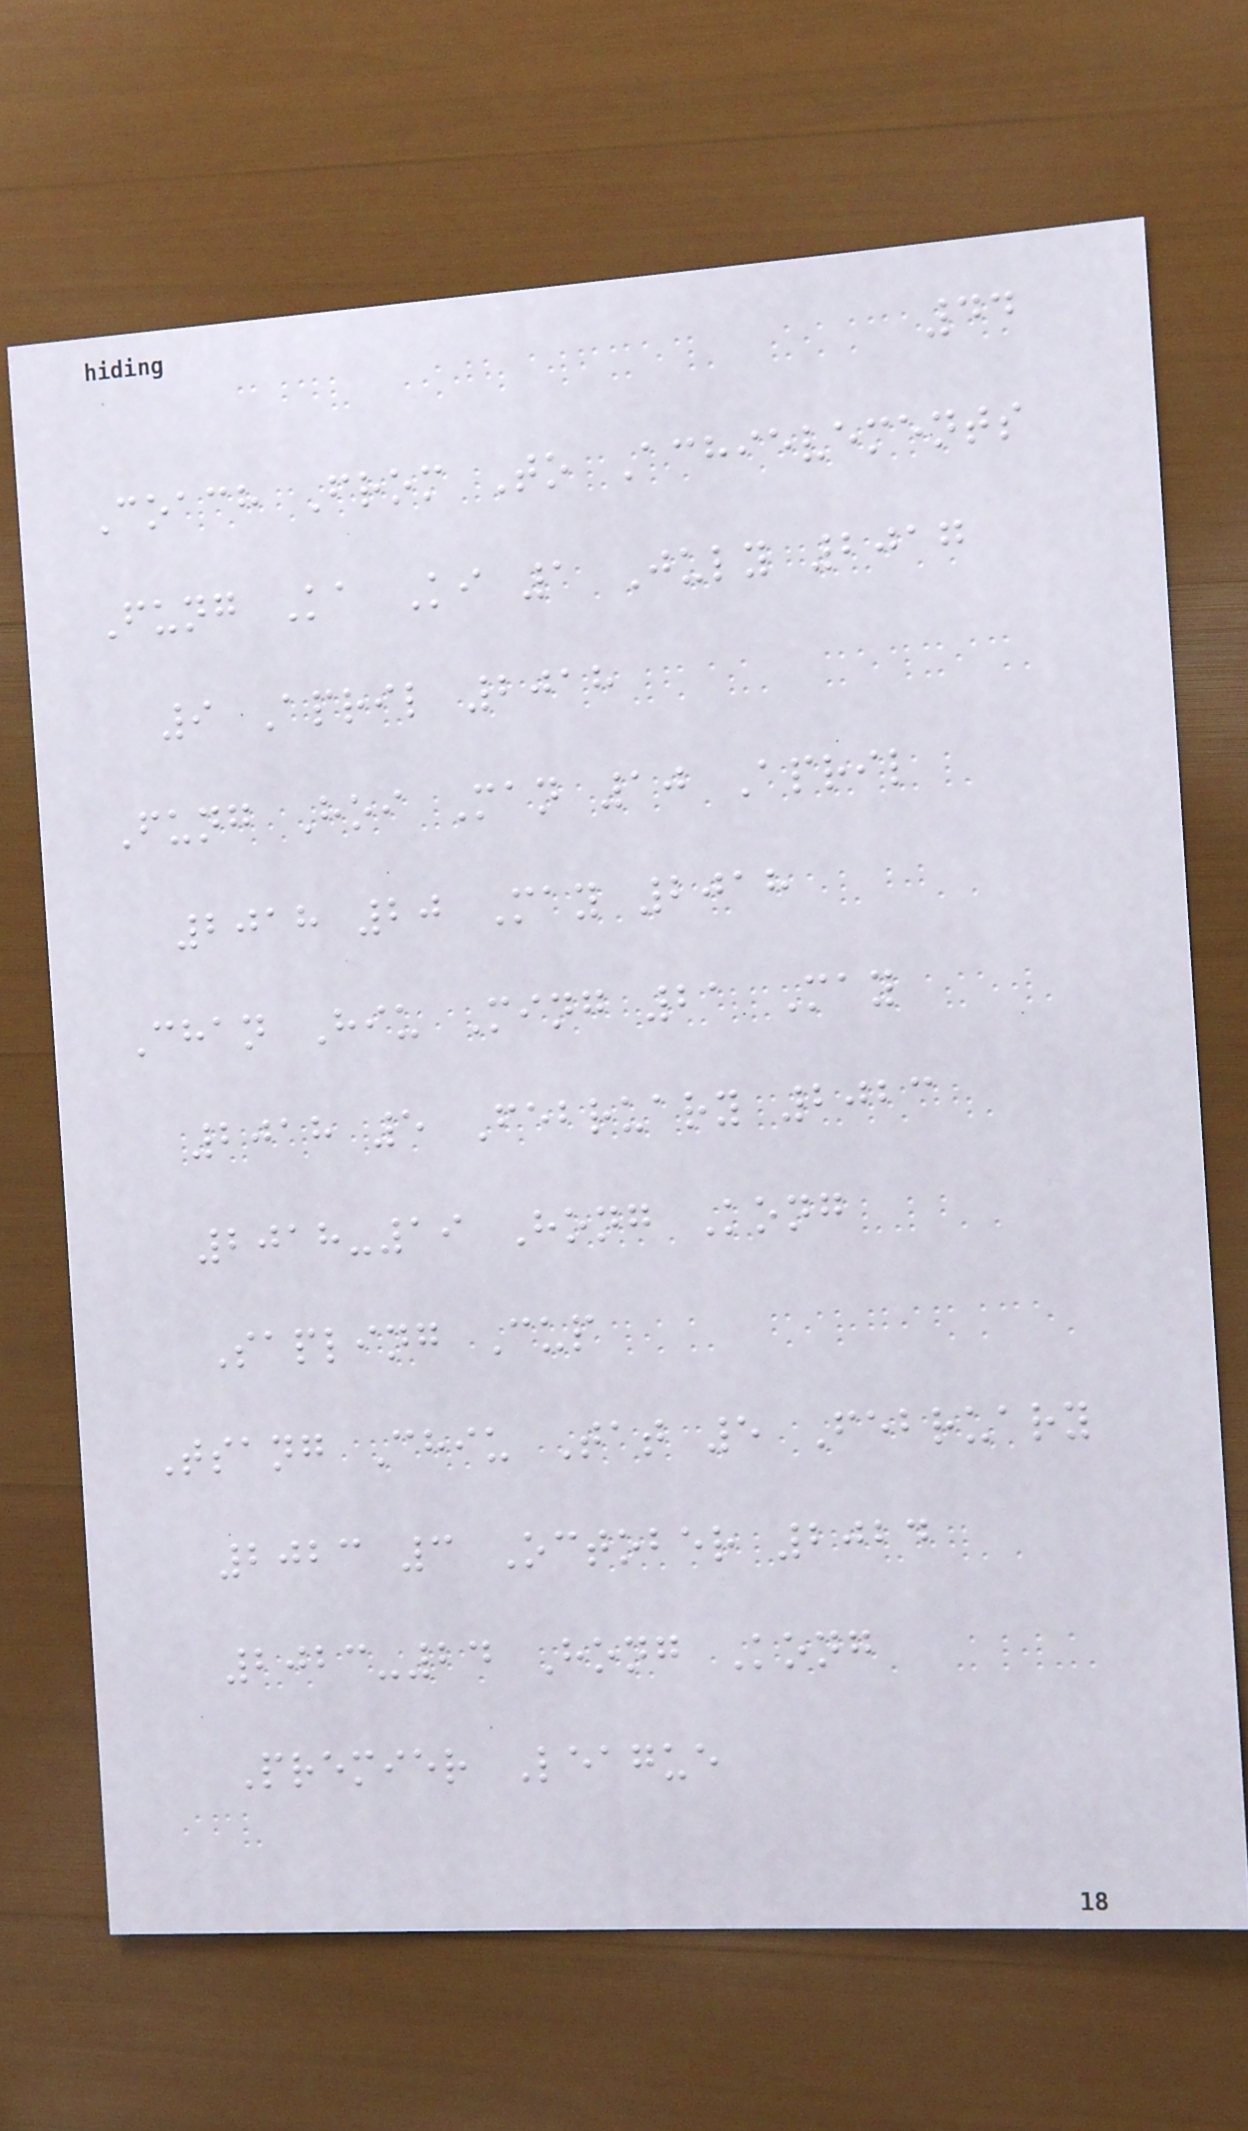44
Coach From To Achievements
Fung Ka Ki 1 July 2017
9 April 2018
Fung Hoi Man 10 April
2018 20 May 2018
Chan Hiu Ming 21 May
2018 5 February 2023
2018-19 Hong Kong
Sapling Cup
Tsang Chiu Tat 5 February
2023 3 October 2024
2023-24 Hong Kong
Premier League
